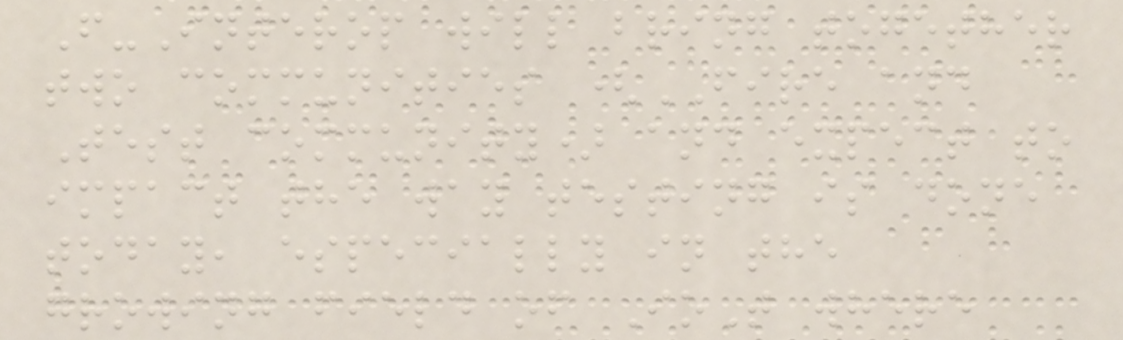F-Interop will bring together
two communities (FIRE and
Test community) and expect to
impact the way testing is done
today, especially in the
growing field of IoT where
